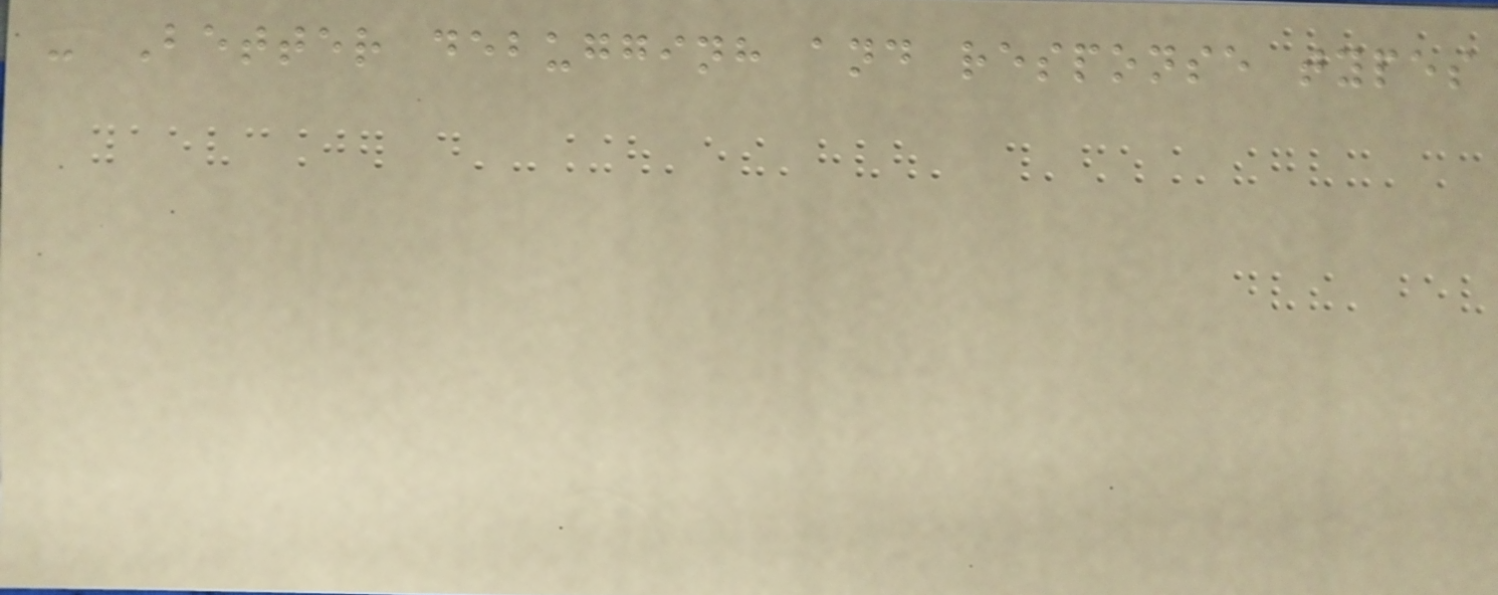- Better debugginh and response types
